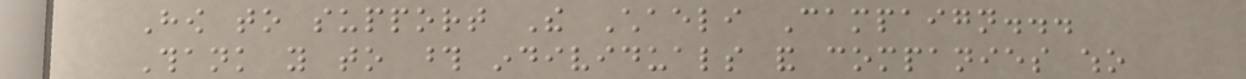How to support The Chaeli Campaign...
Thank you to those individuals and companies who
